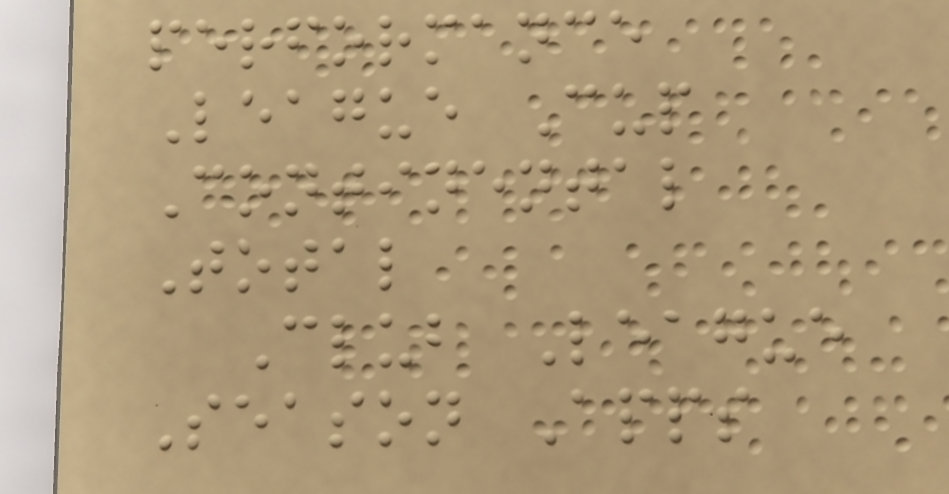performance
League Cup
Continental
Total
Club League
Season Apps
